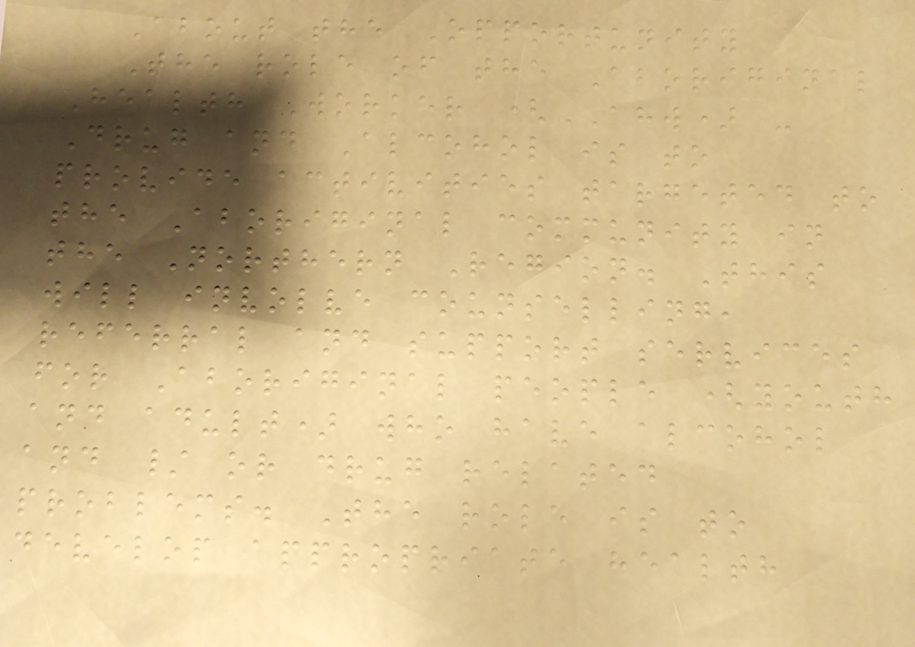About the Opportunity
The role of the Aboriginal
Health Worker (AHW) -
Drug and Alcohol is to
provide activities targeted to
the Aboriginal community in
the Northern Region. This
will involve counselling,
referral and support services
for Aboriginal people (youth
and adult) who have alcohol
and / or drug related
problems. The role is to
develop appropriate health
